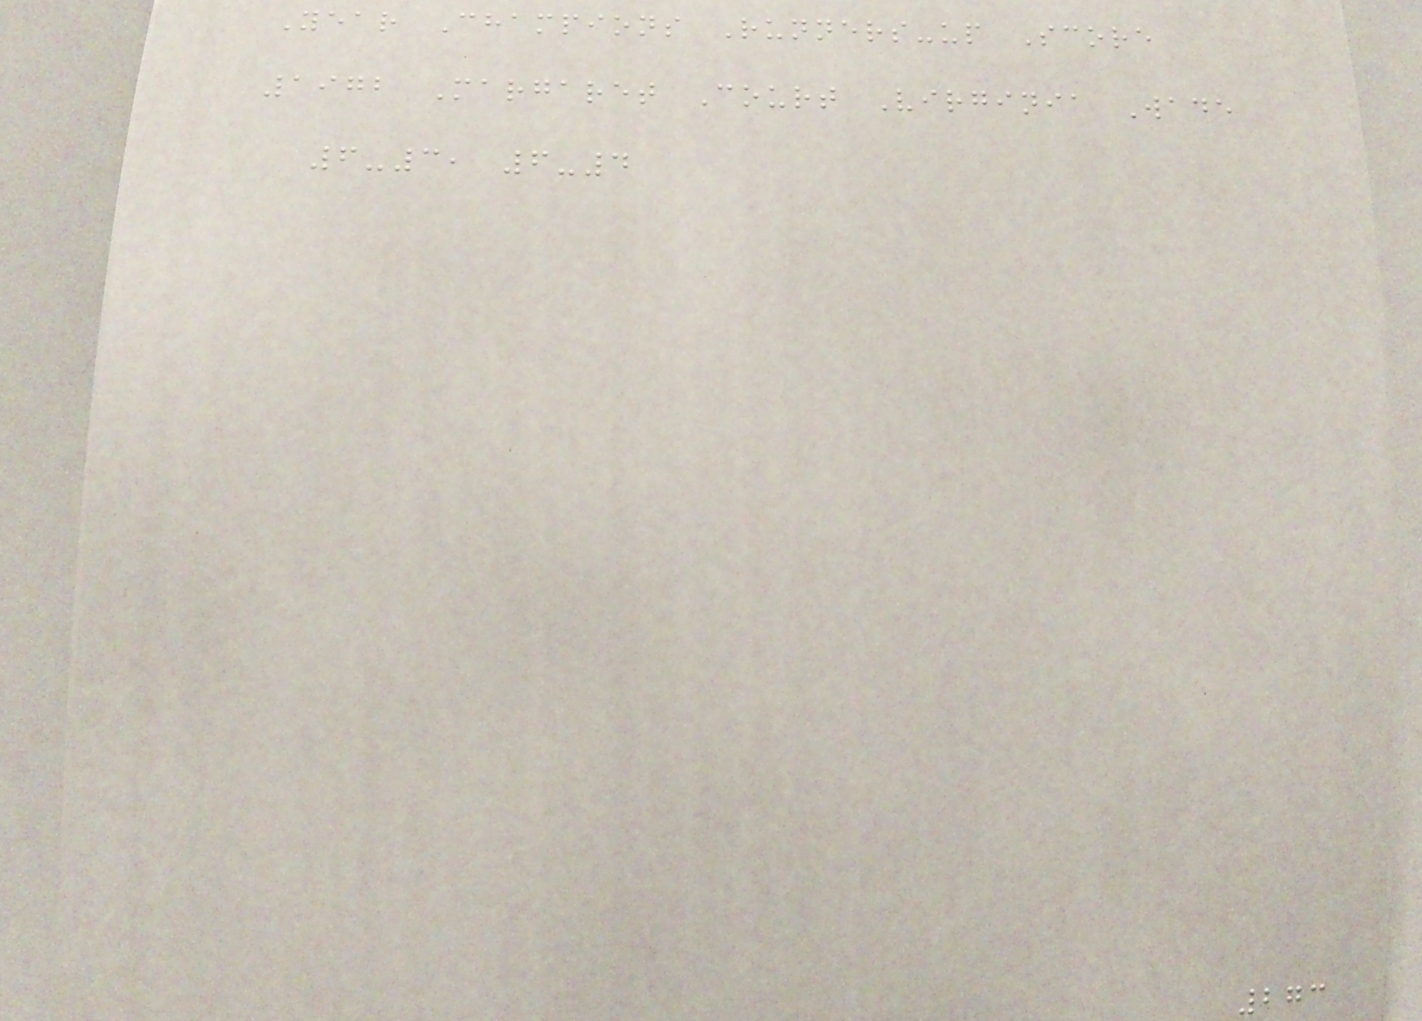Year Champions Runners-up Score
1972 Margaret Court Virginia Wade
6-3, 6-4
273
